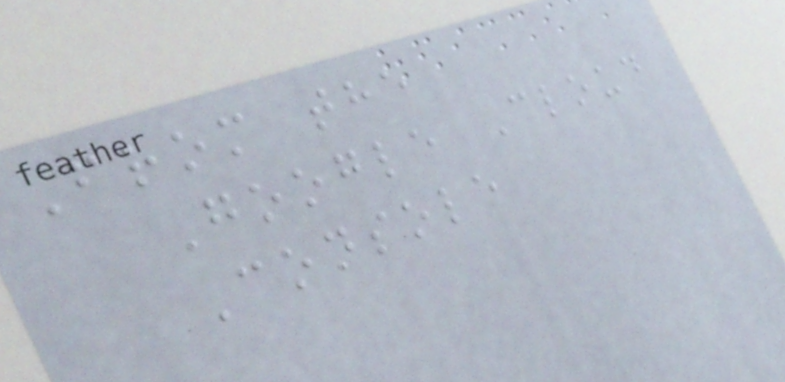From the
Google Cloud
Console
